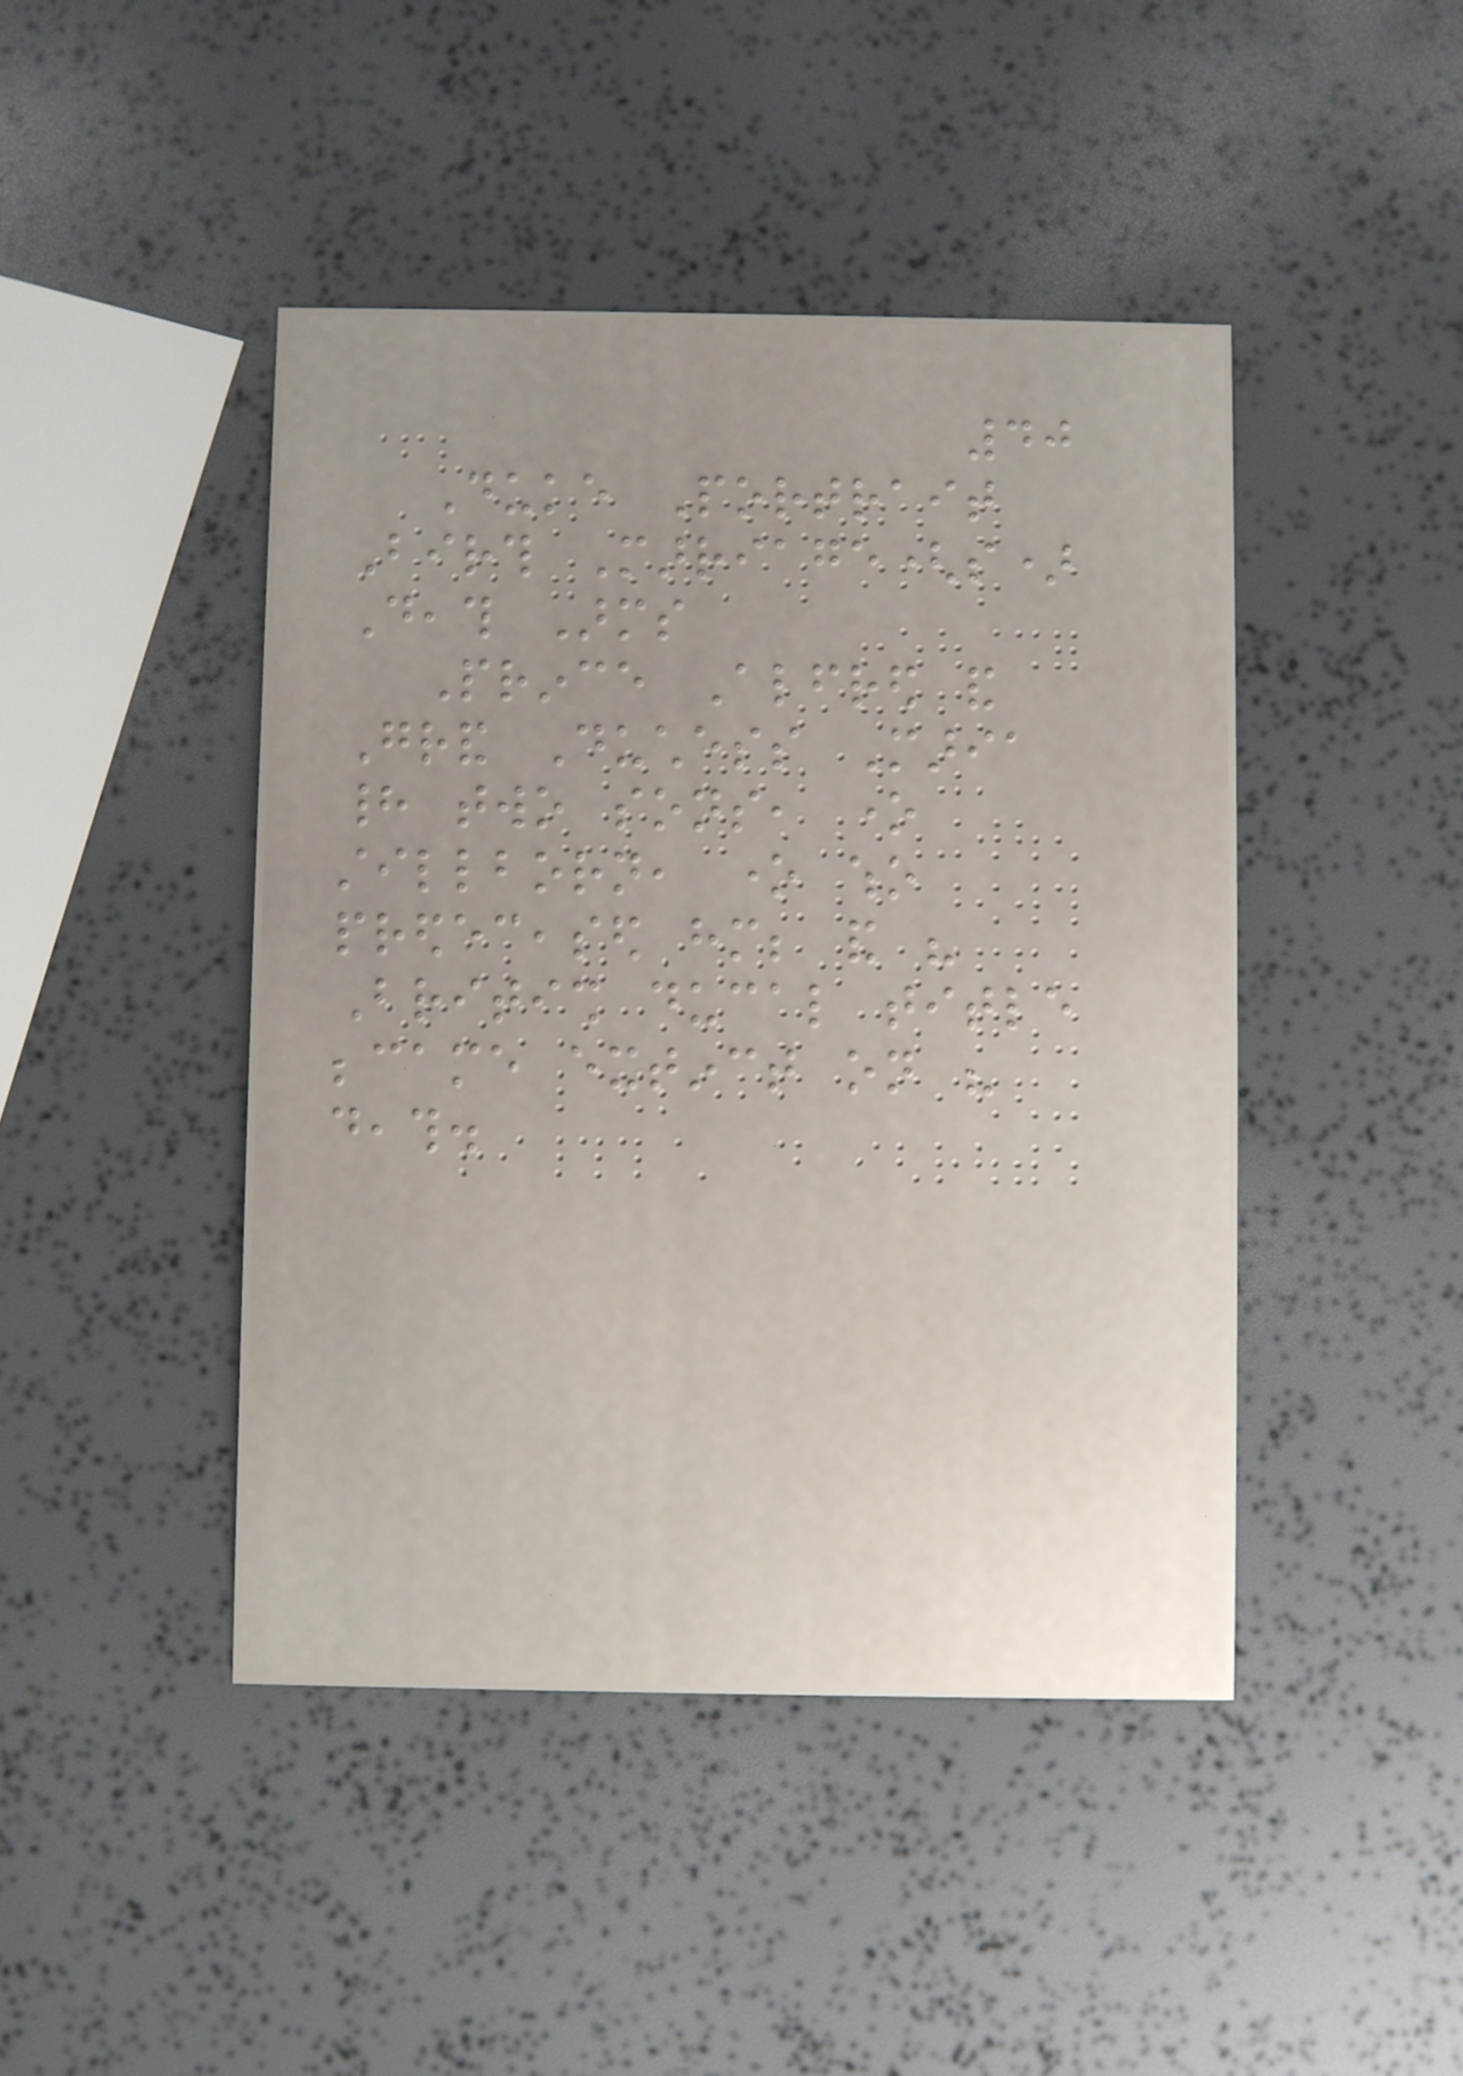40
Duke Portrait
Birth Marriage(s)
Death Arms
Prince Alfred and
Grand Duchess Maria
had two sons, one
stillborn, one who
predeceased him; and his
British ducal title
became extinct on his
death.
